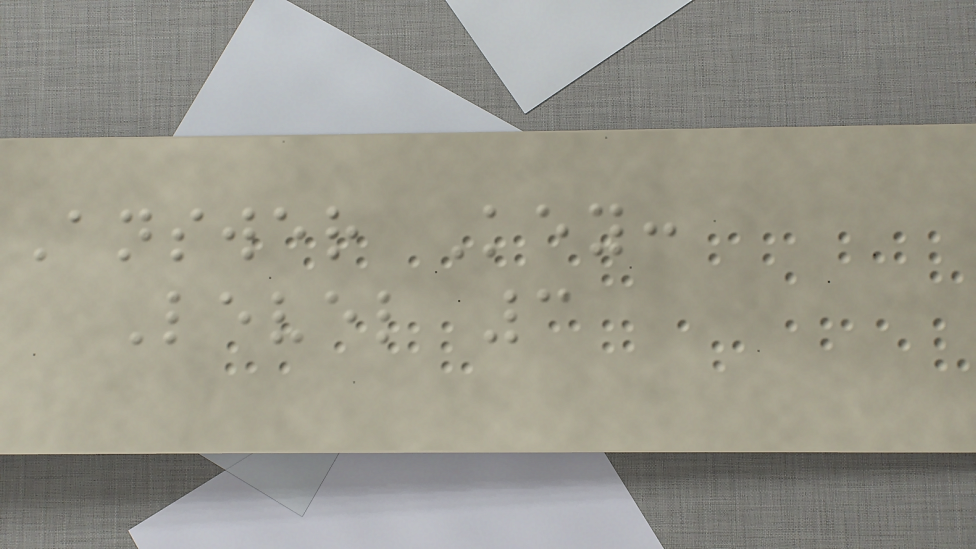Answer Key:
Level 3
